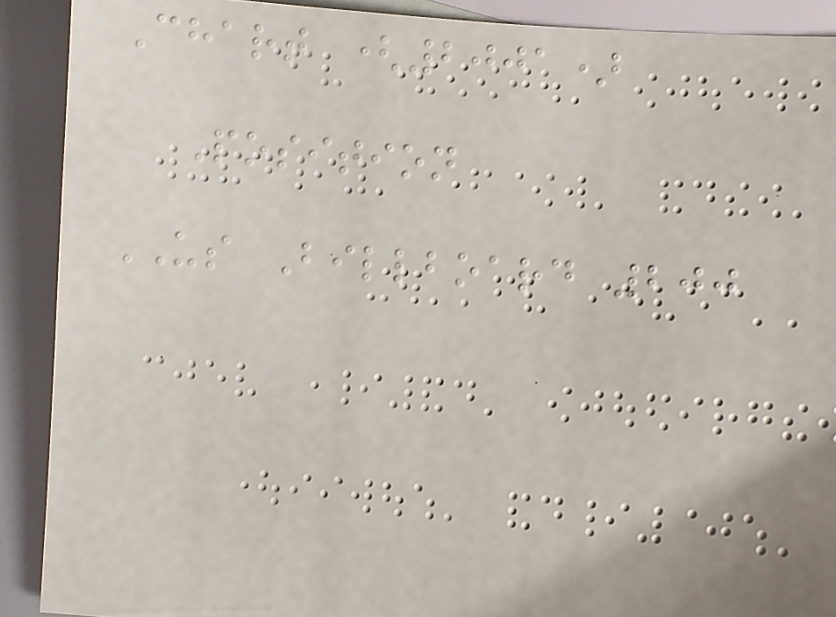Chart (2001)
Position
US Billboard 200
